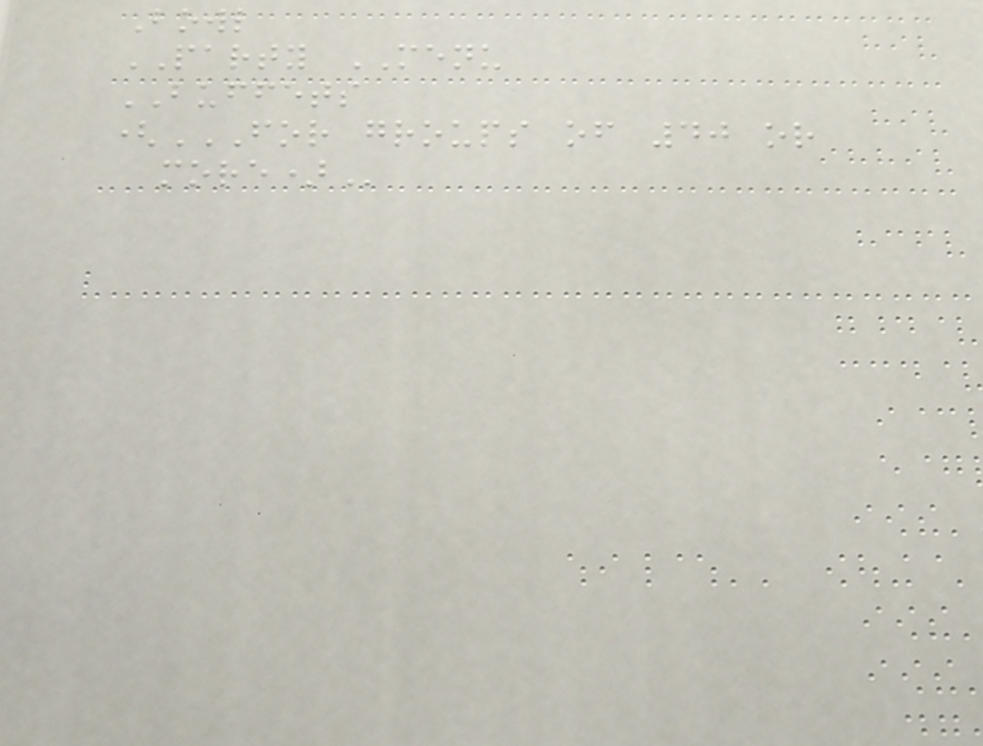Bowl
PARTY MENU
BUFFETS
(FOR GROUPS OF 40 OR
MORE)
